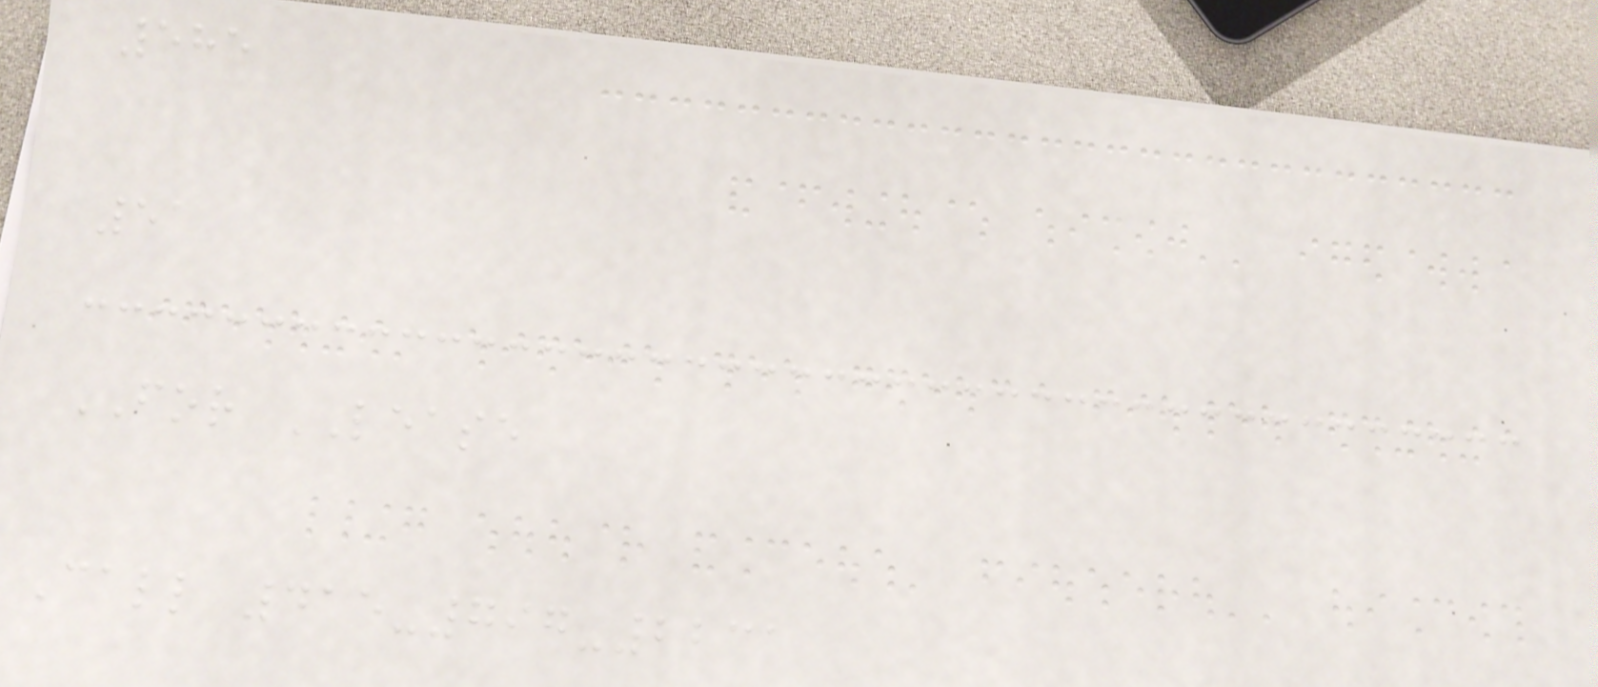585
51
FOR LEASE
Call 415-797-2231
